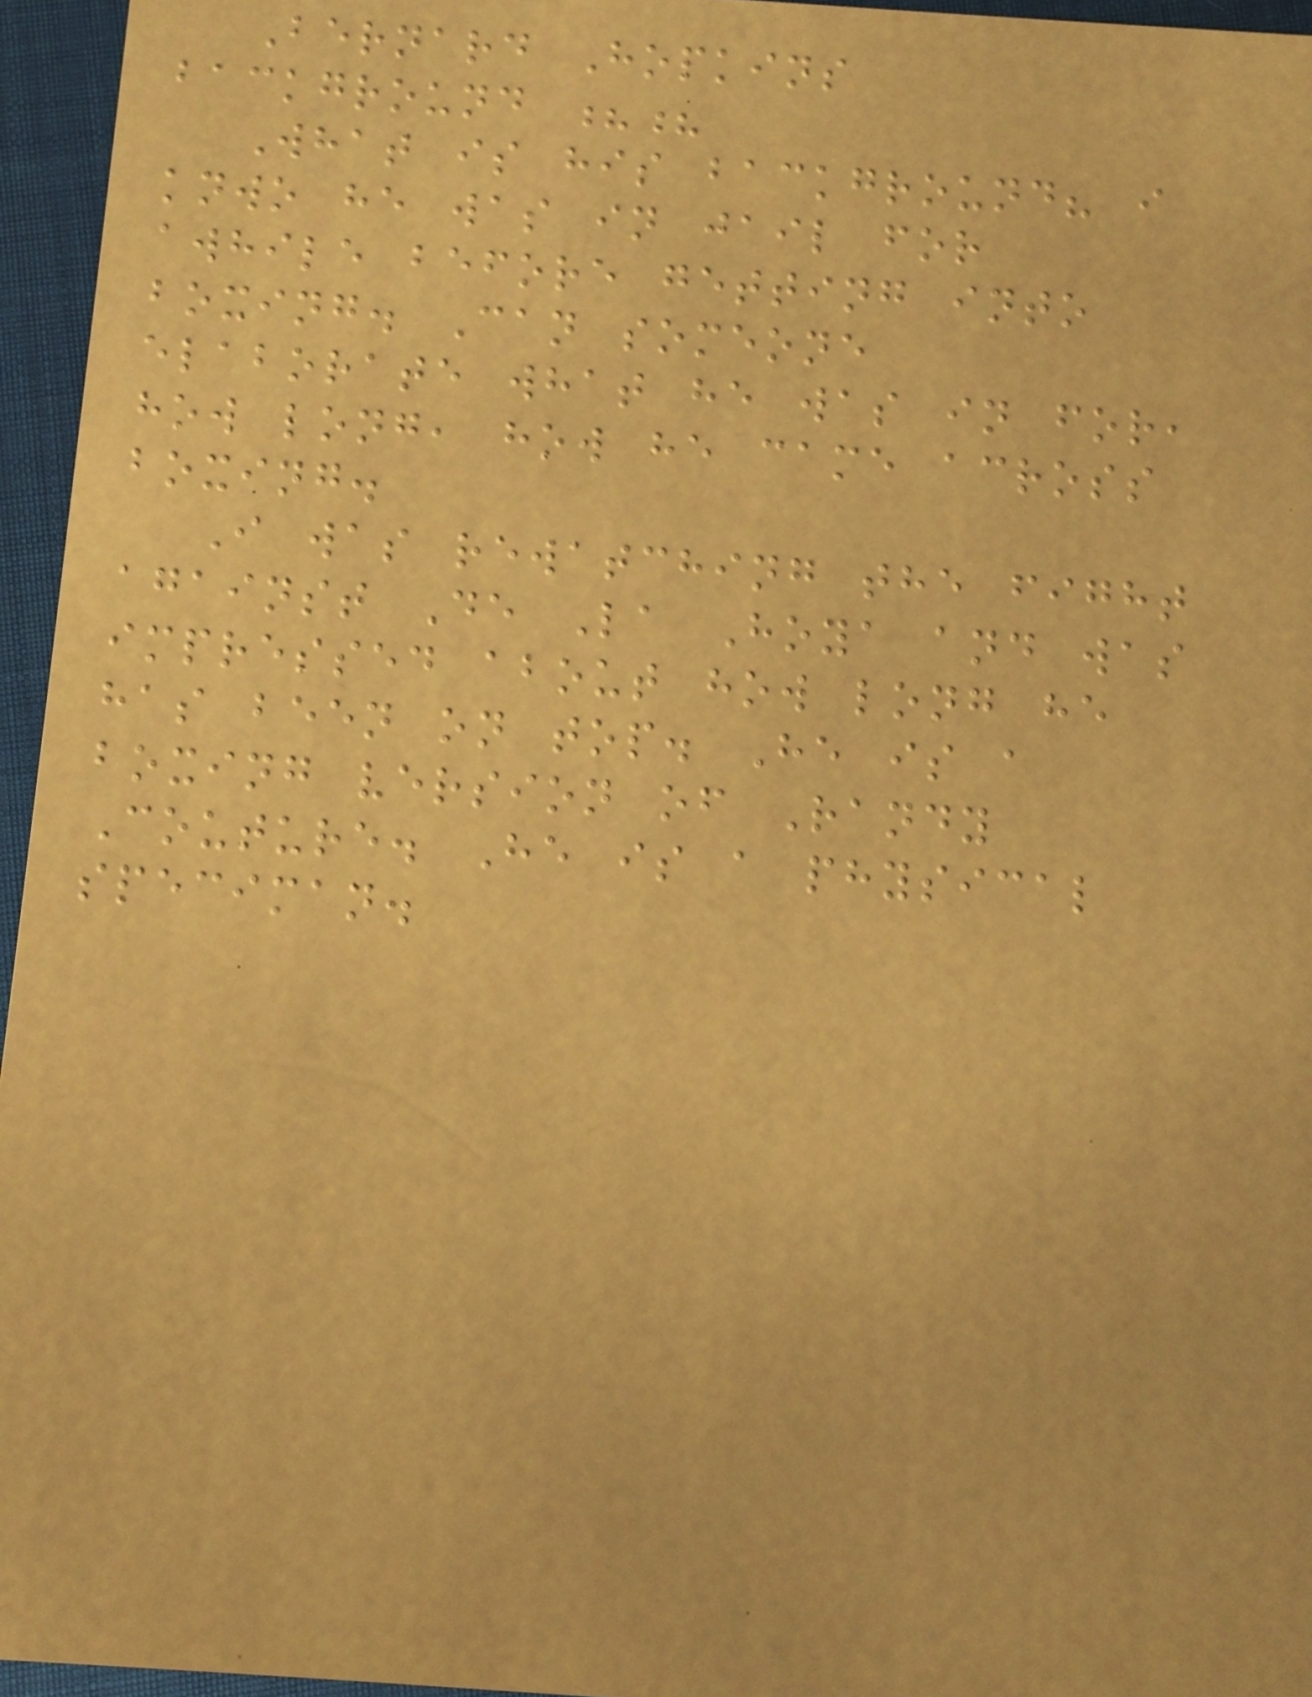Bernard Hopkins
background ??
What is his background? i
knwo he was in jail for
awhile before getting into
boxing. Can someone
elaborate what he was in for,
how long, how he came across
boxing.
I was rewatching the fight
against De La Hoya and was
impressed about how long he
has been on top. He is a
boxing version of Randy
Couture. He is a physical
speciman.
